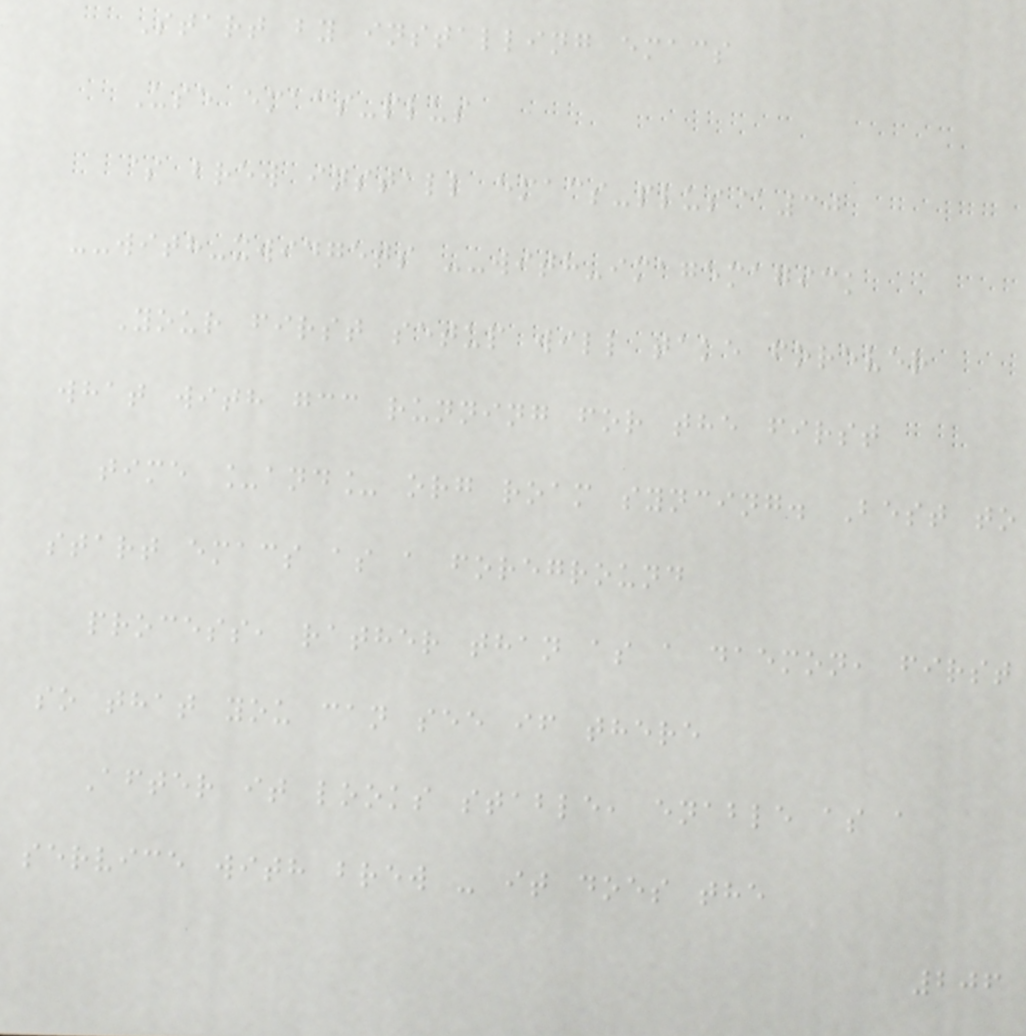Start by installing emacs
Use emacs-plus
$ brew install emacs-plus@30
--with-xwidgets --with-imagemagick
Your first setup will take forever
what with gcc running for the first
time _and_ org roam syncing. Best to
start emacs as a foreground
process, rather than as a daemon, first
so that you can see if there
After it looks stable, enable as a
service with brew - it does the
206
